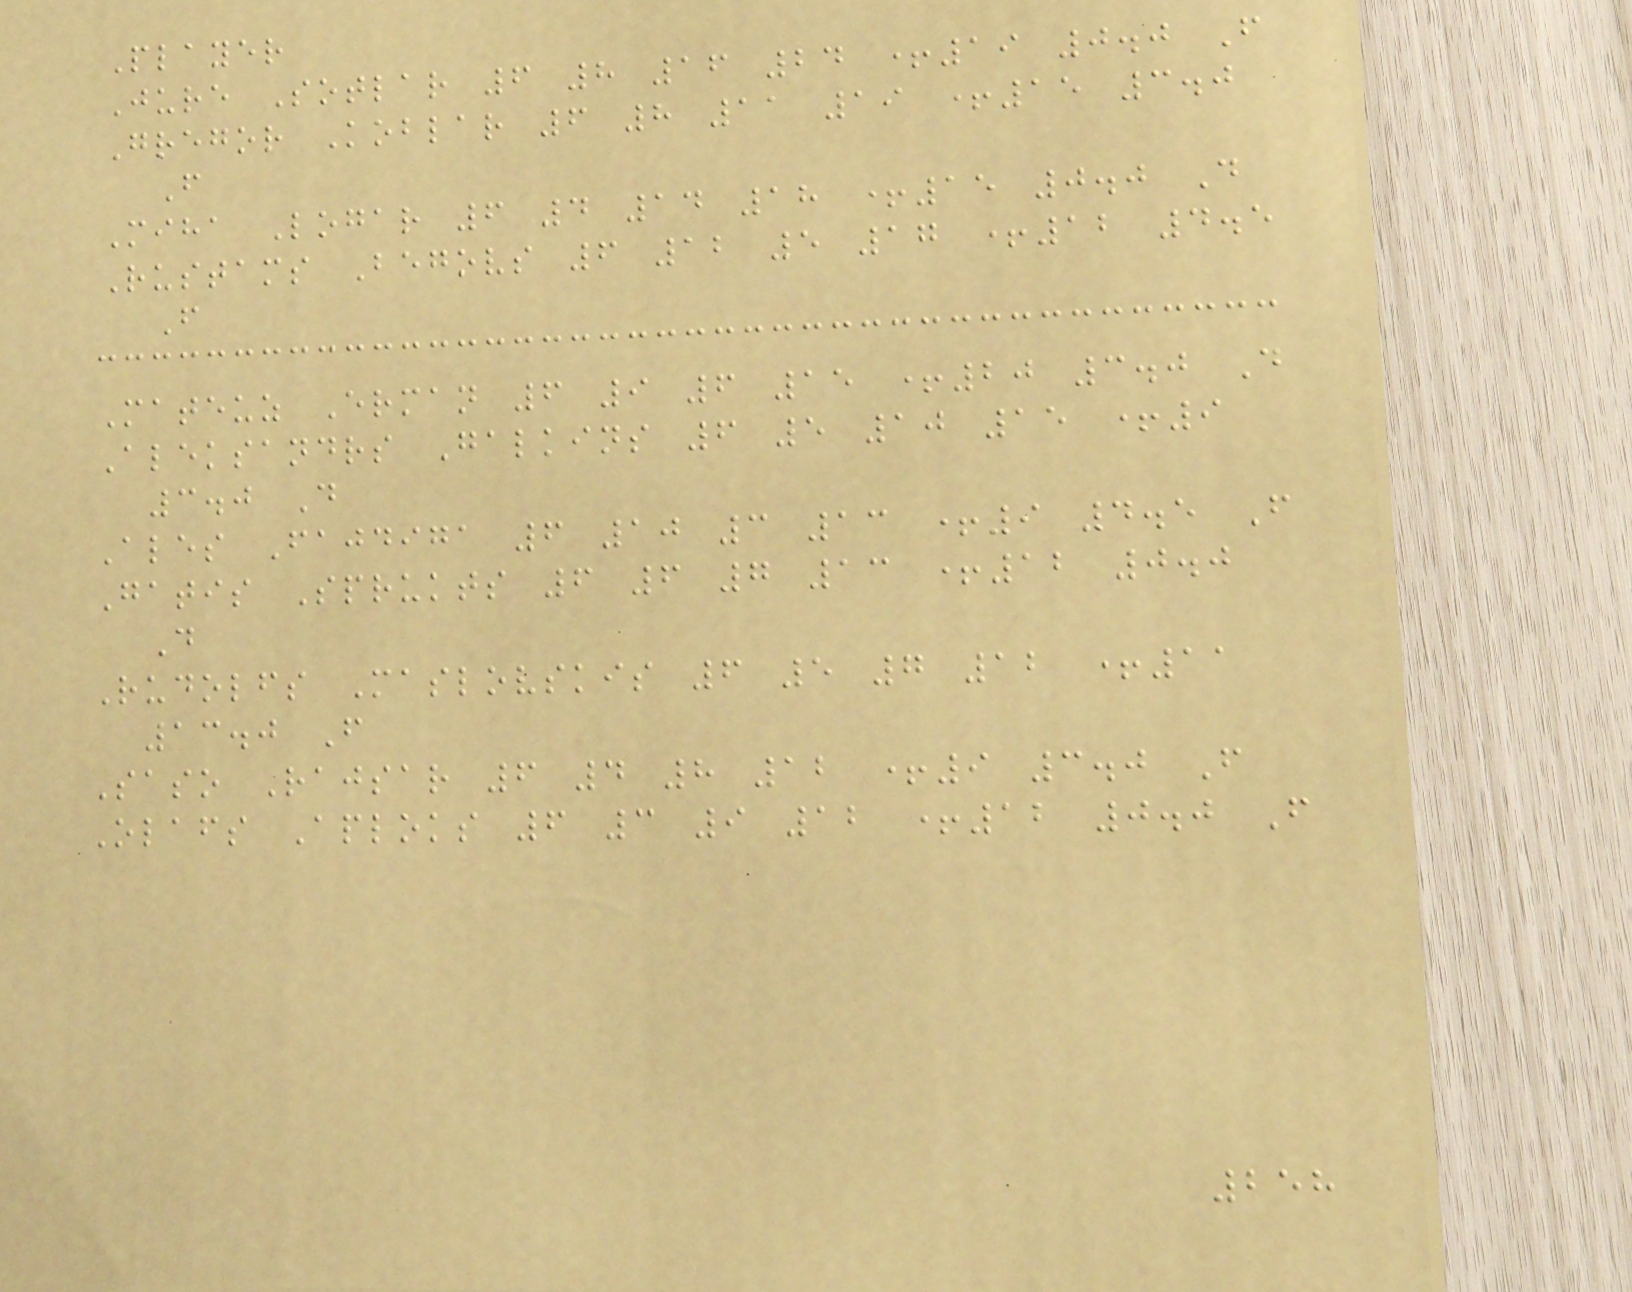Player
Jure Sotlar 6 8 16 24 +19 0.0 F
Gregor Koblar 6 8 11 19 +15 3.0
F
Miha Logar 6 4 14 18 +15 0.0 D
Rustams Begovs 6 12 5 17 +12 4.5
F
Mateuz Erman 6 9 6 15 +20 3.0 D
Aleksandrs Galkins 6 5 10 15 +9
3.0 D
Ales Fajdiga 6 10 3 13 +9 4.5 F
Gatis Sprukts 6 6 7 13 +12 0.0
D
Rudolfs Maslovskis 6 5 7 12 +11
13.0 F
Saso Rajsar 6 4 8 12 +9 3.0 F
Olafs Aploks 6 3 9 12 +12 0.0 F
258
